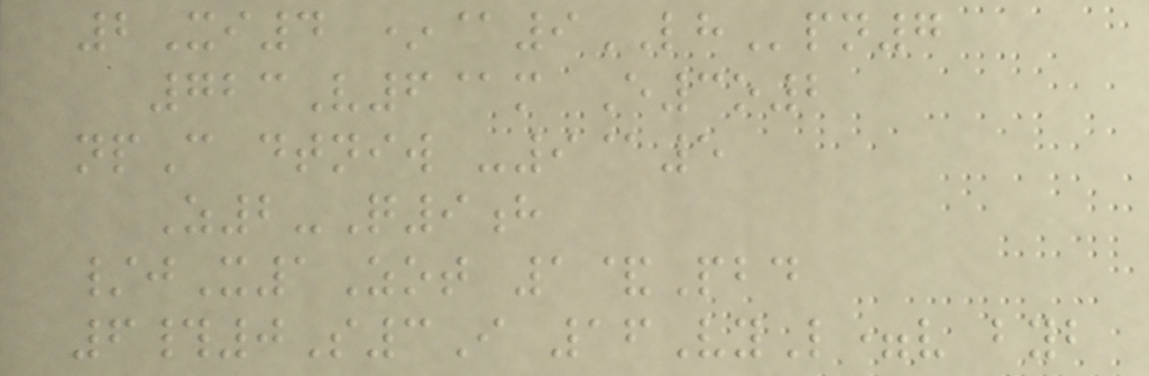2Xi4 *@9LHpn7
723V6@m E3o2
npC dtniw -9@5
Z2-Q9h
/jX1Zot 1&Pbd
6#0S3I 16VyL=v byb
